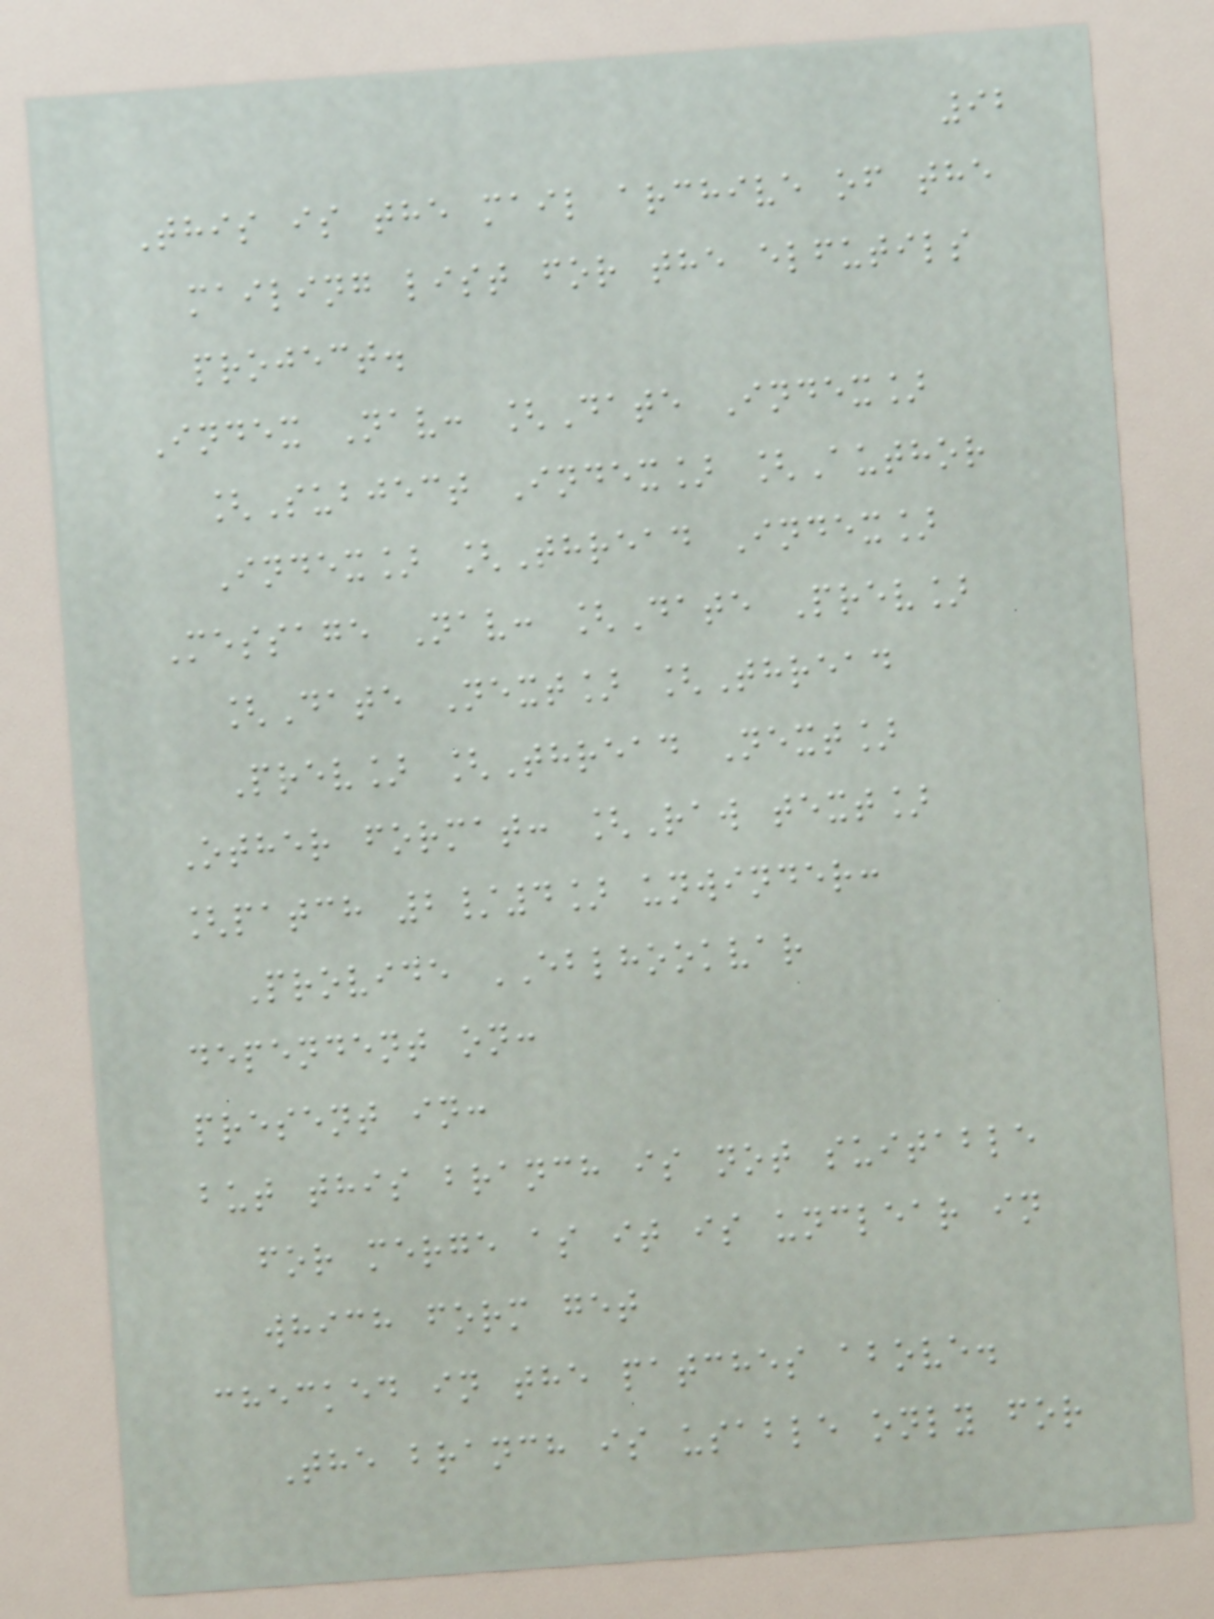92
This is the mail archive of the
mailing list for the elfutils
project.
Index Nav: [Date Index]
[Subject Index] [Author
Index] [Thread Index]
Message Nav: [Date Prev]
[Date Next] [Thread
Prev] [Thread Next]
Other format: [Raw text]
[patch 2/4] unwinder:
Provide EBLHOOKVAR
dependent on:
present in:
but this branch is not suitable
for merge as it is unclear in
which form get
checked in the patches above.
The branch is usable only for
